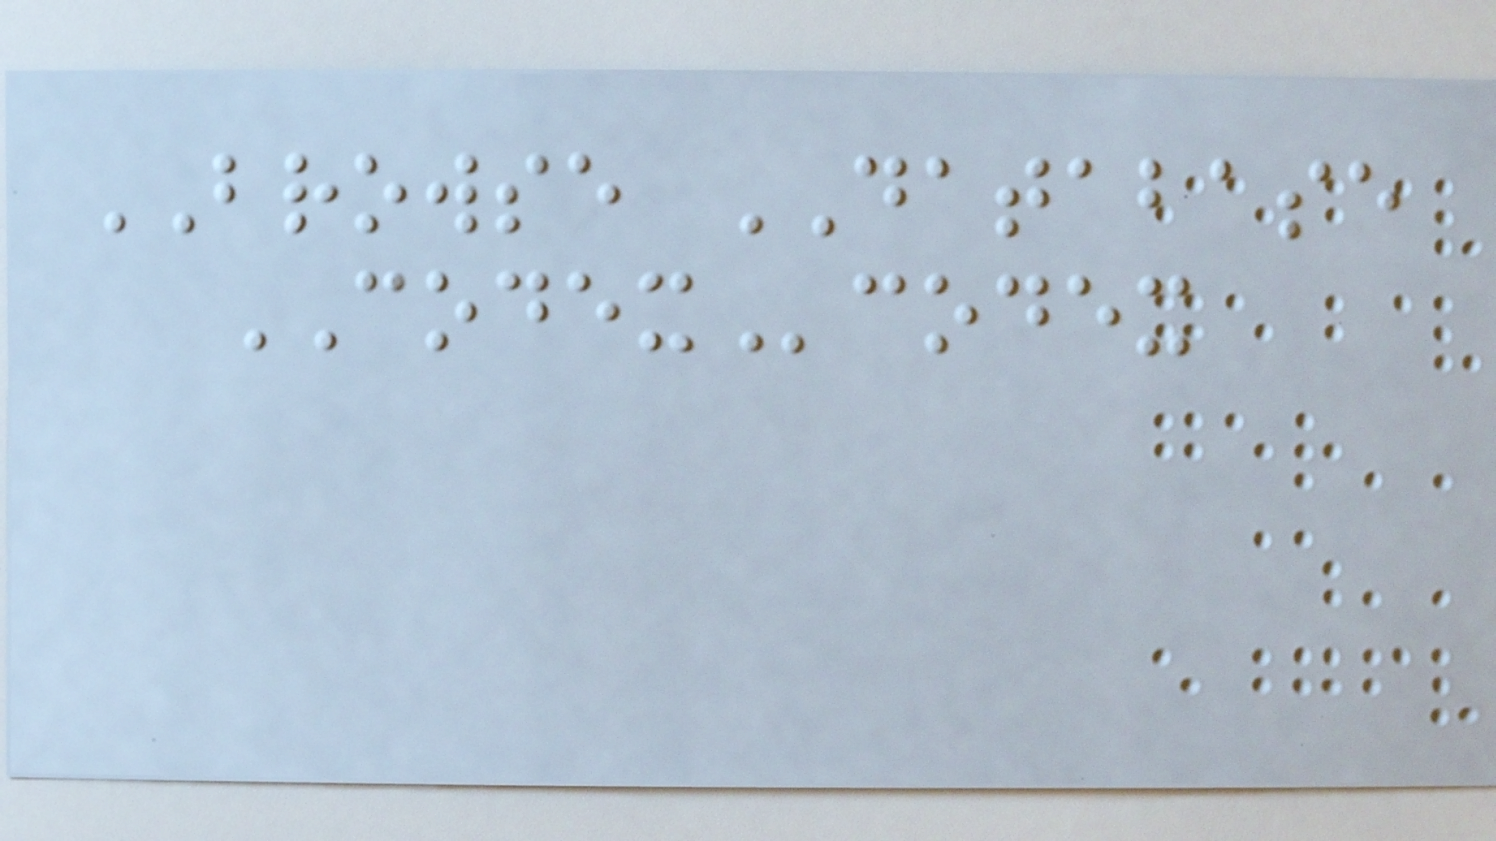BROWSE DATABASE
CODEXcodex
